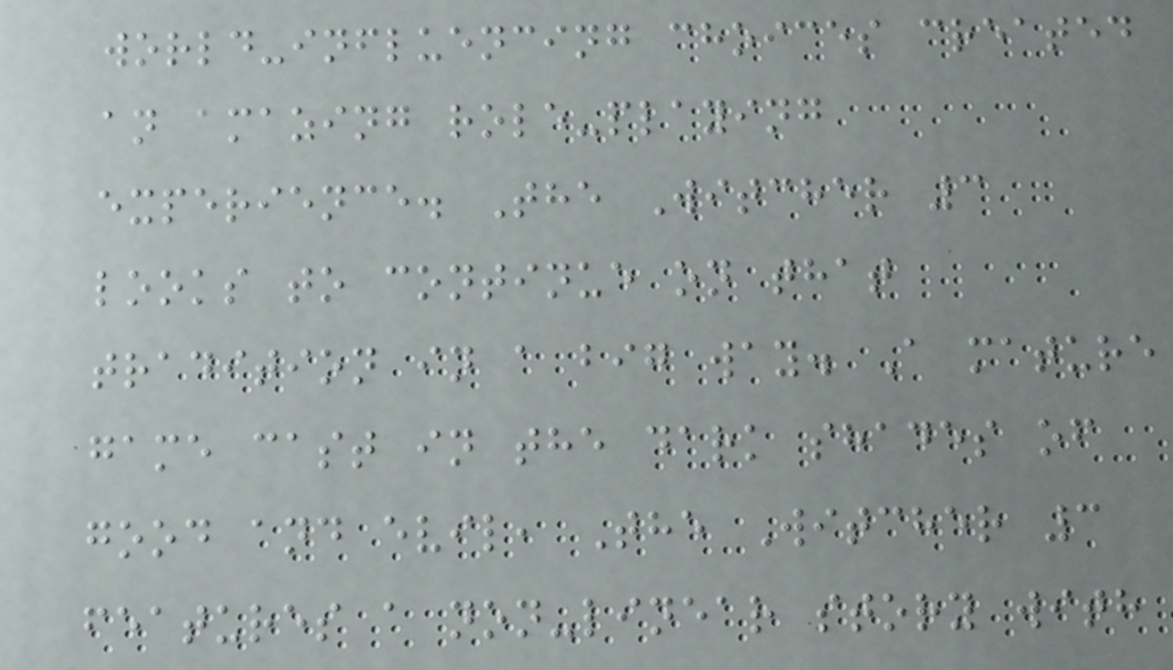world-influencing choices created
an amazing role-playing
experience. The Witcher 3
looks to continue on that
tradition in a big way. A mature
game cast in the dark shades of
good and evil, The Witcher 3
features a non-linear story with
